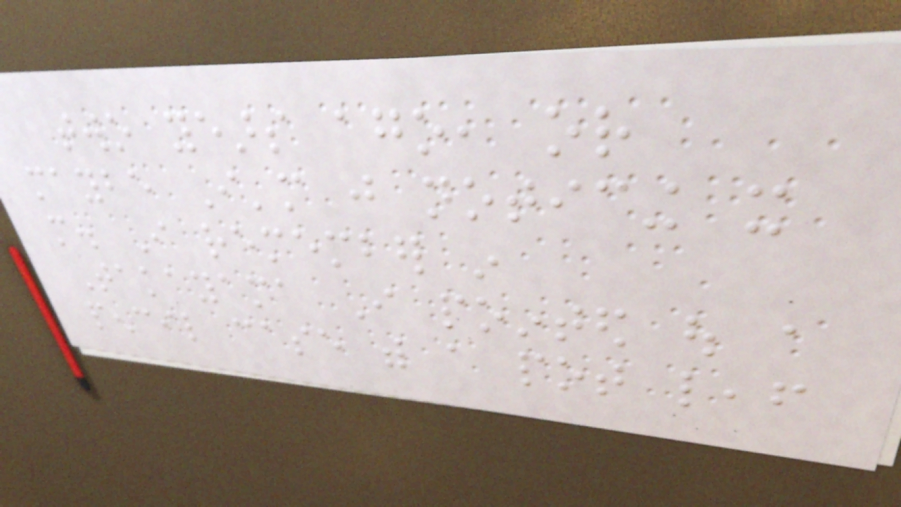two years ago, or
maybe I'm just noticing it
more. I remember in
Takayama I pointed out a
pencil case with a pot leaf
